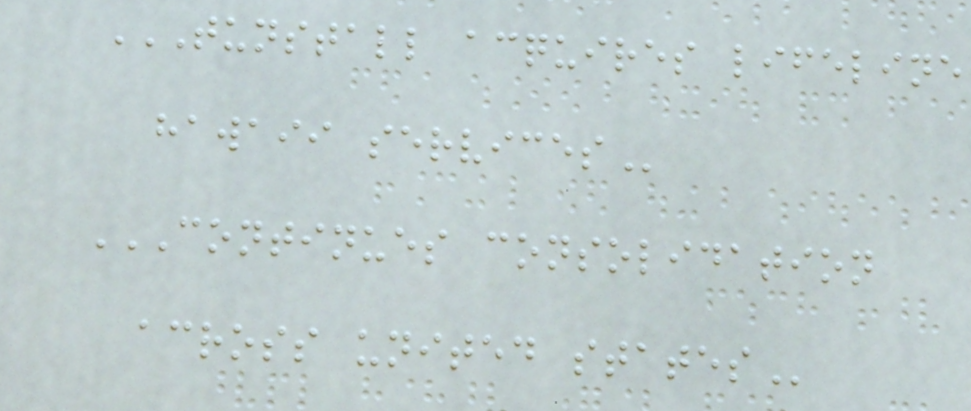TUNSTALL ACQUIRES LIFELINE
HAWAII SERVICES
CONTINUES CONSOLIDATION
ACROSS UNITED STATES
